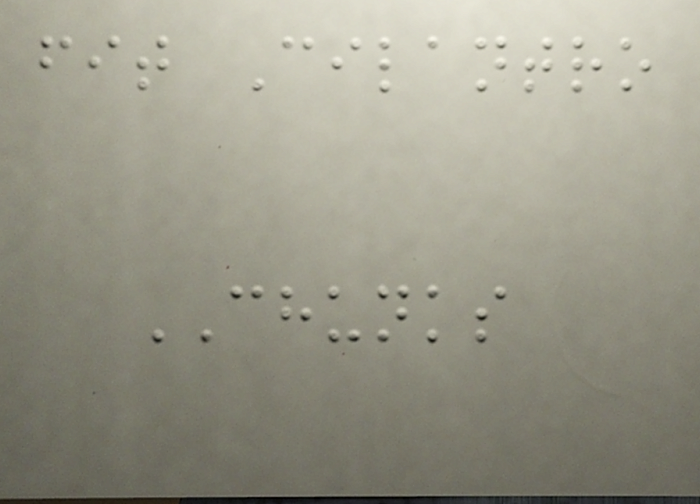fit Cilantro
CHUNKS
